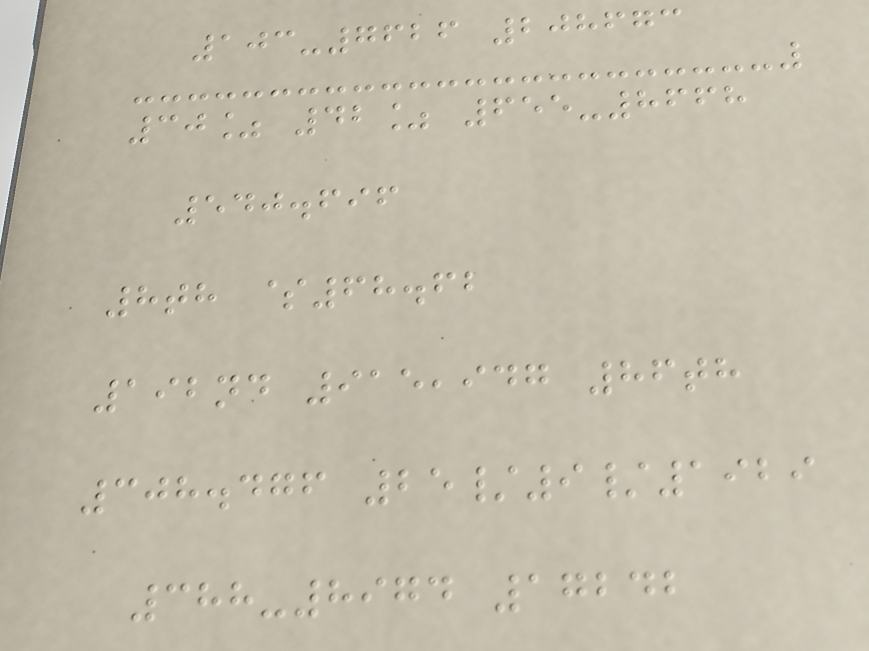103-7626 208673
30% 42% 655-8668
540.696
8th $68.62
192nd 915,947 86th
308.476 25/9/1929
388-8974 17242
